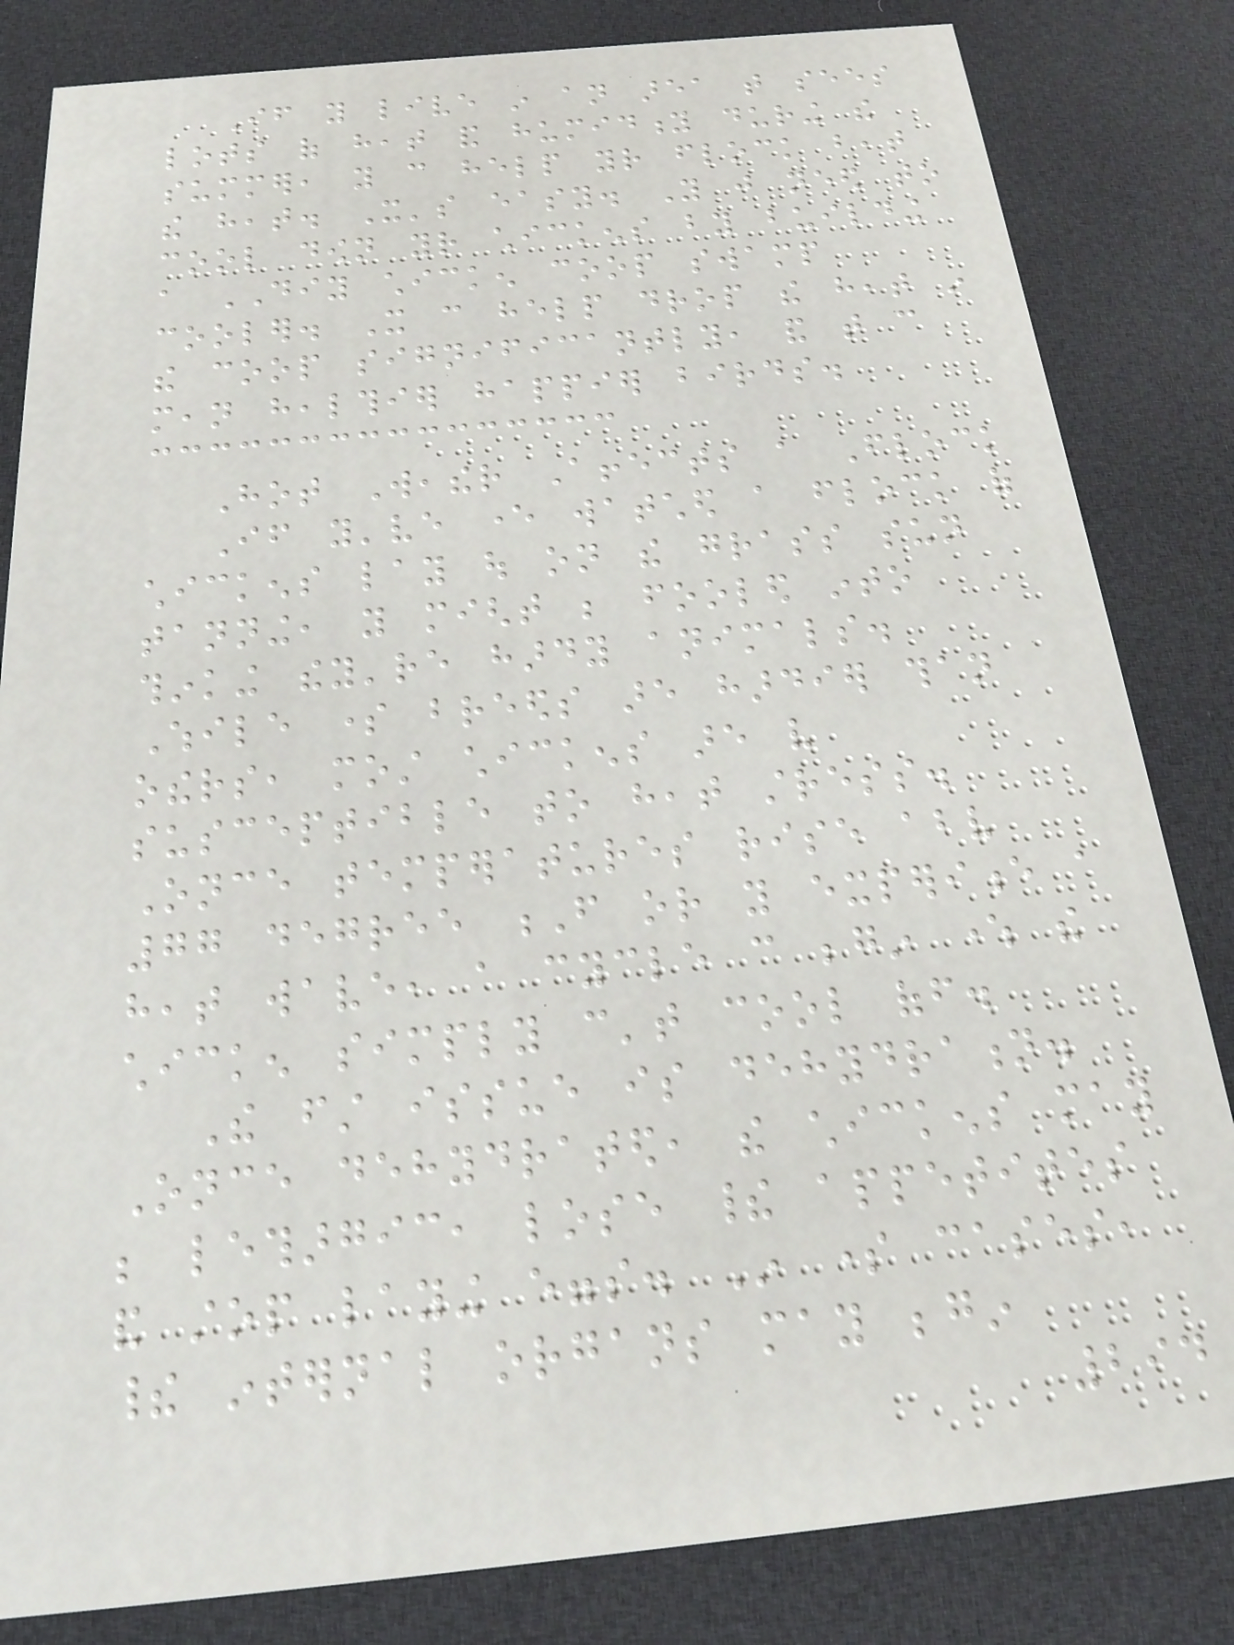If you live in an area that sees
lots of heat and humidity during the
summer, you can help your flock beat
the heat. It's easy. You just need to
cool down your chickens by building
a DIY chicken coop swamp
cooler. It can help drop the heat in
the coop significantly, and that can
mean healthier happier birds.
Hot Weather Affects a Flock
If you've ever watched a flock of
chickens lay out on the grass sun
tanning, you might be fooled into
thinking they're hardy animals.
While some breeds are hardier than
others, most chickens are very
susceptible to heat stress.
Once temperatures rise above
77 degree F or you experience a
heat wave, a cycle can begin where the
chicken simply can't cool off.
The first issue is dehydration.
Once dehydrated, the chickens may
be lethargic, lose their appetites
and stop laying eggs. In some cases,
their internal organs may begin
294
